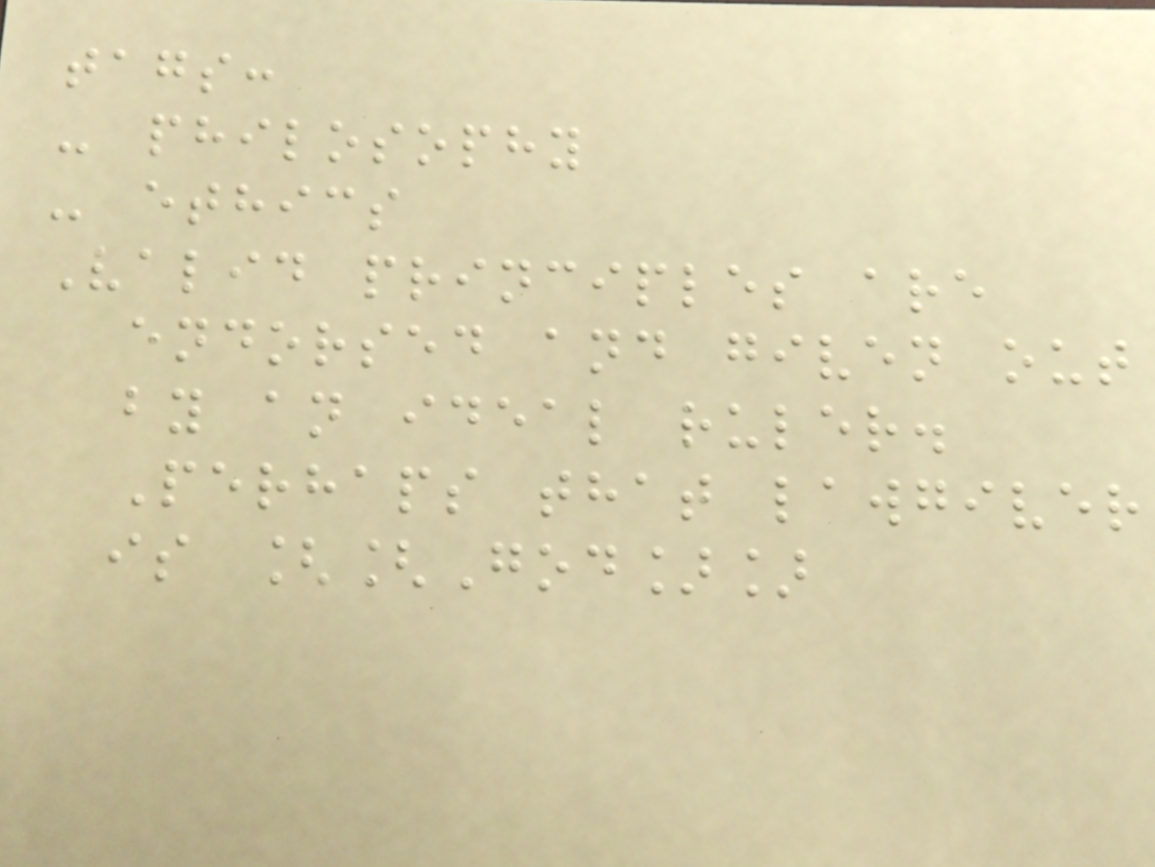tags:
- philosophy
- ethics
Valid principles are
endorsed and given out
by an ideal ruler.
Perhaps that lawgiver
is [[God]]
